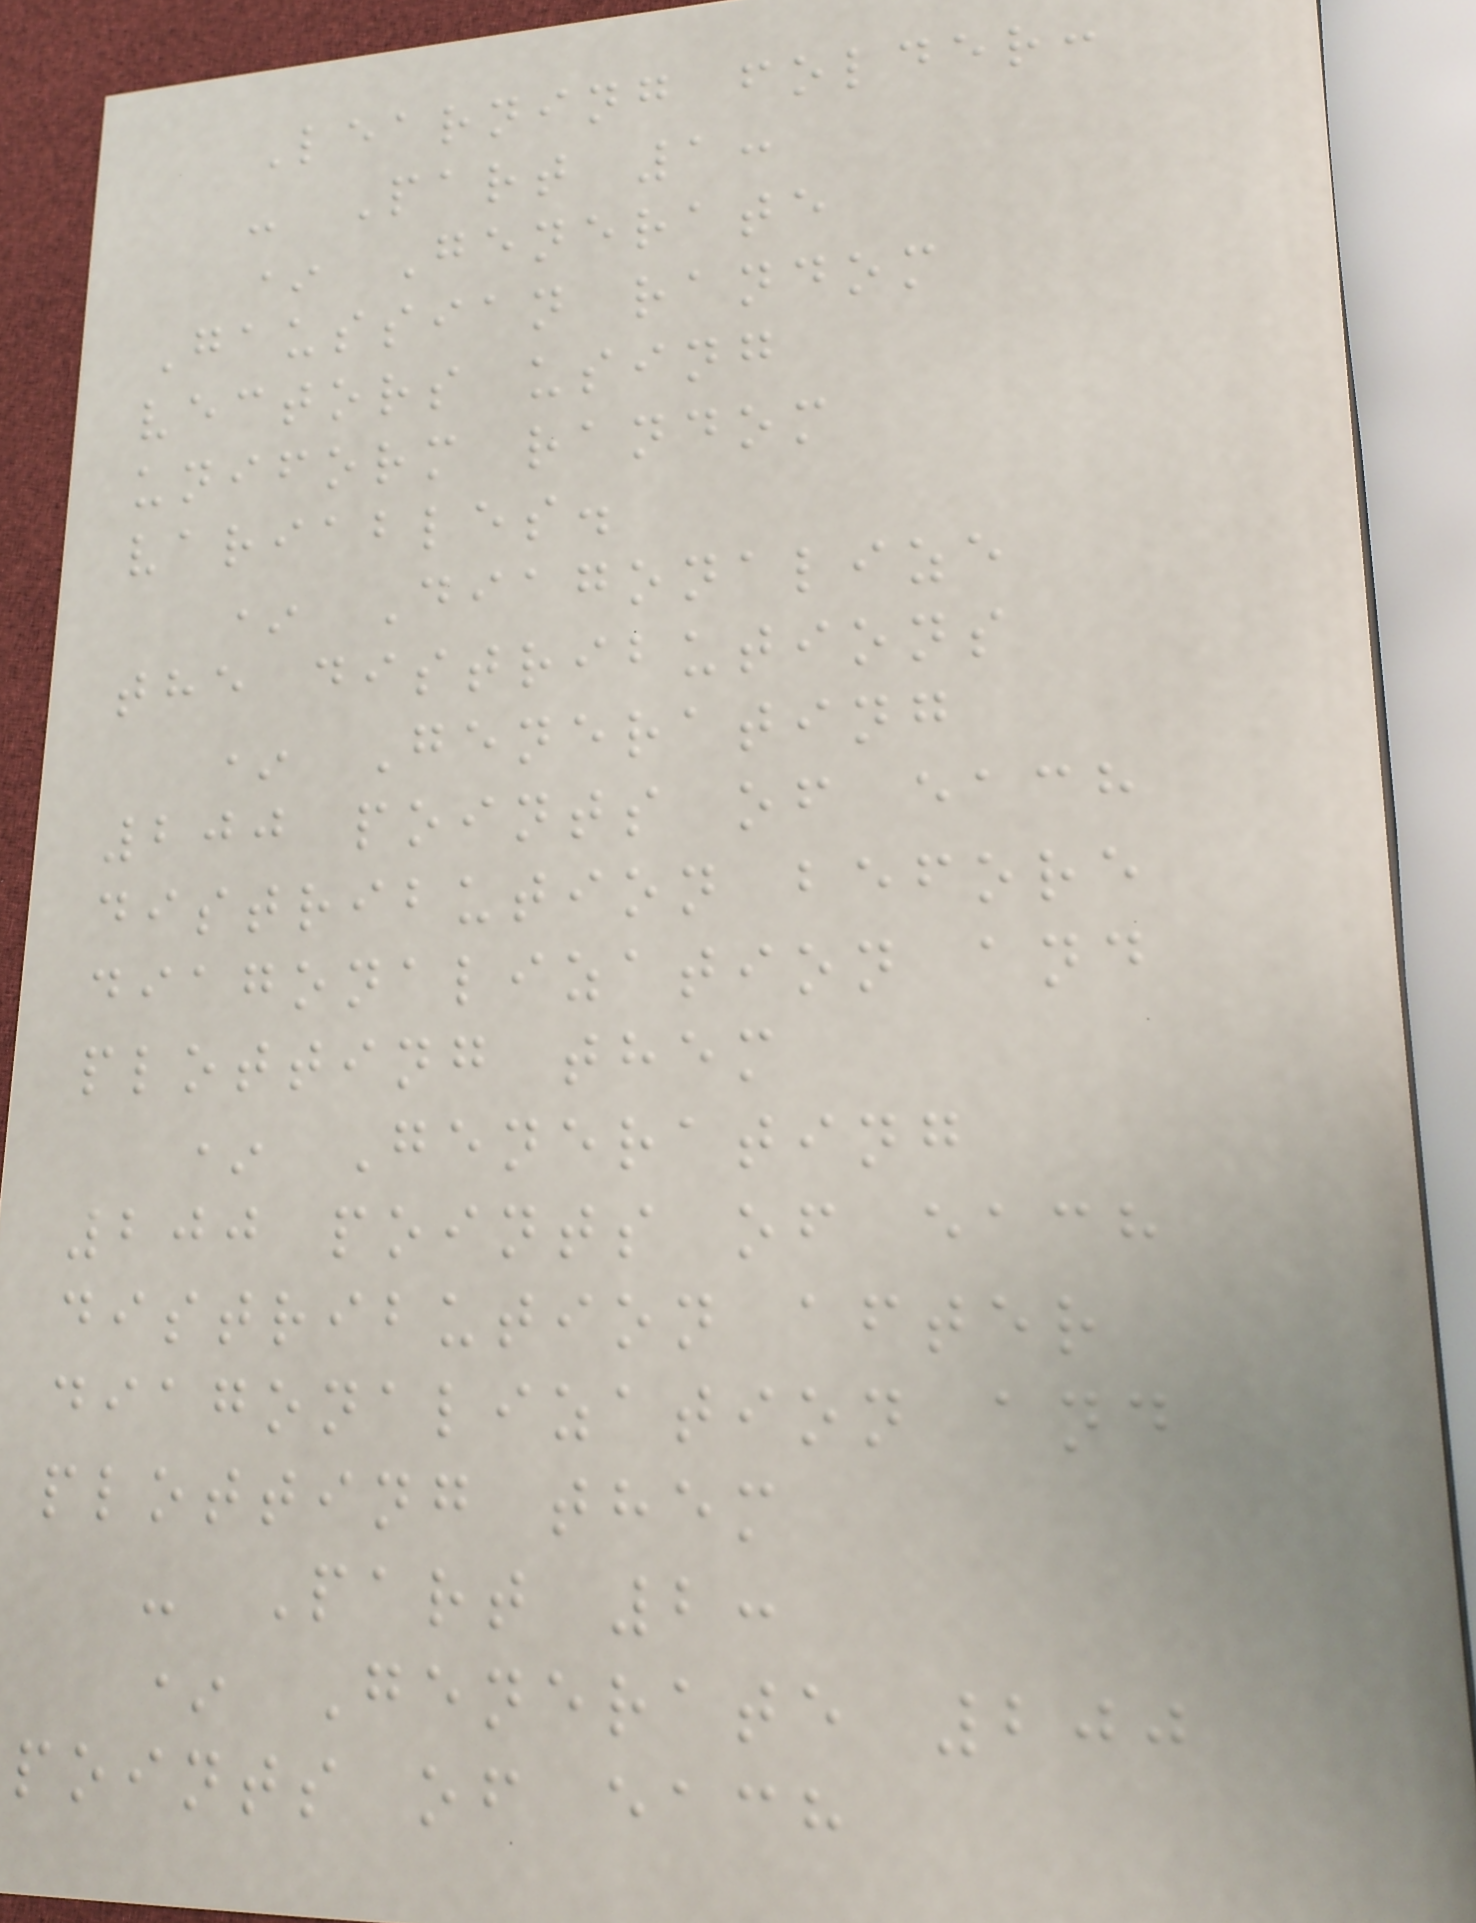Learning folder:
- Part 1:
* Generate
Gaussian random
vectors using
uniform random
variables.
* Diagonalize
the distributions
* Generating
200 points of each
distribution before
diagonalization and
plotting them
* Generating
200 points of each
distribution after
diagonalization and
plotting them
- Part 2:
* Generate 200
points of each
